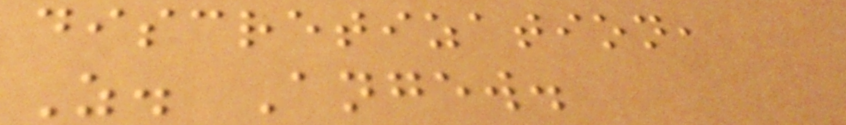discretization,
Z. Angew.
